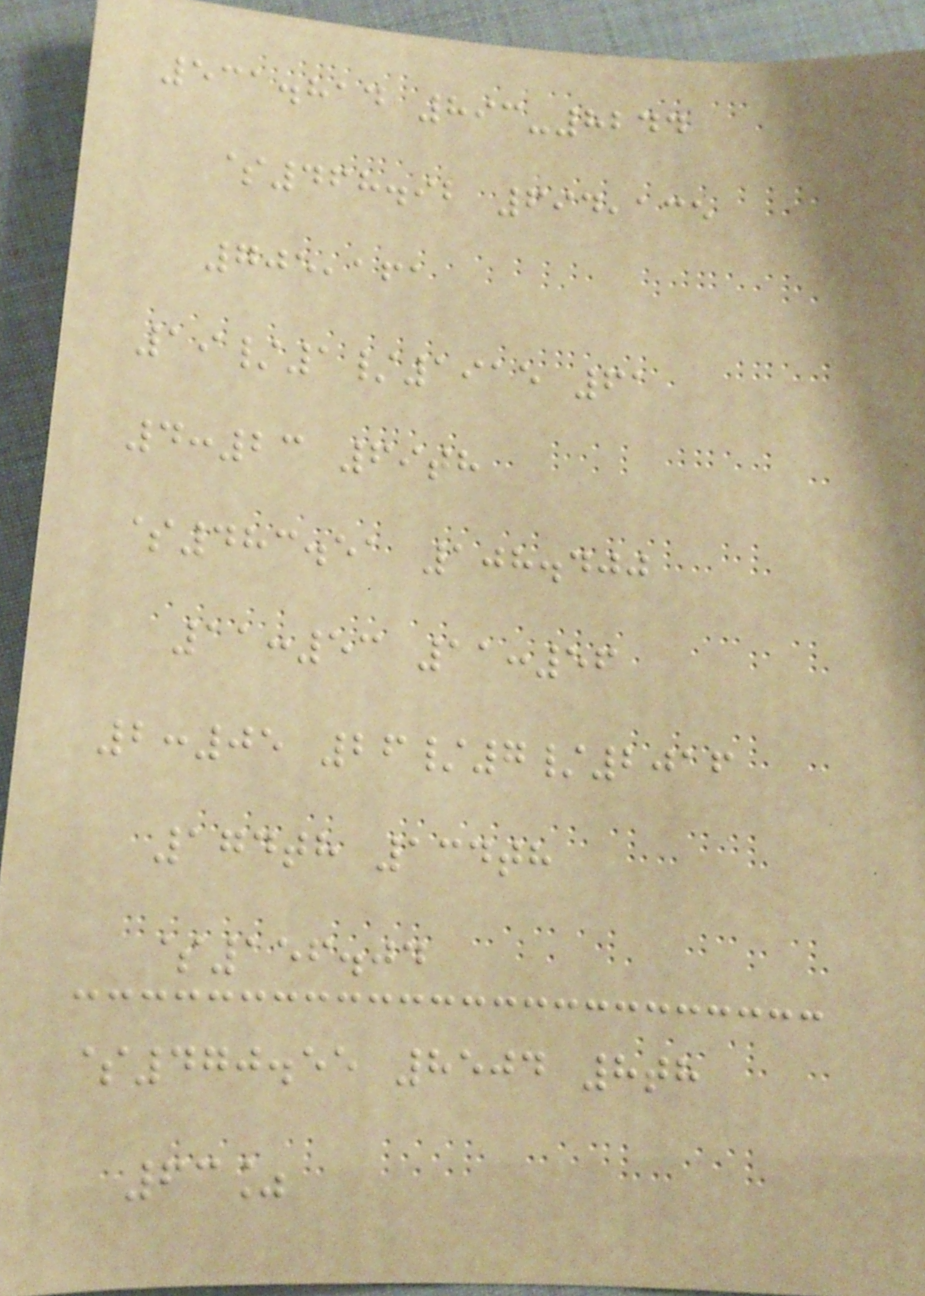531.814 893-8244
$468.92 694,135
705,161
19/1/1915 61
4:23 69th
$483.51 108.400
11:53 11:56
2:05 26/7/2016
174th 134th
$156.04
$470.55 8504 8th
63%
